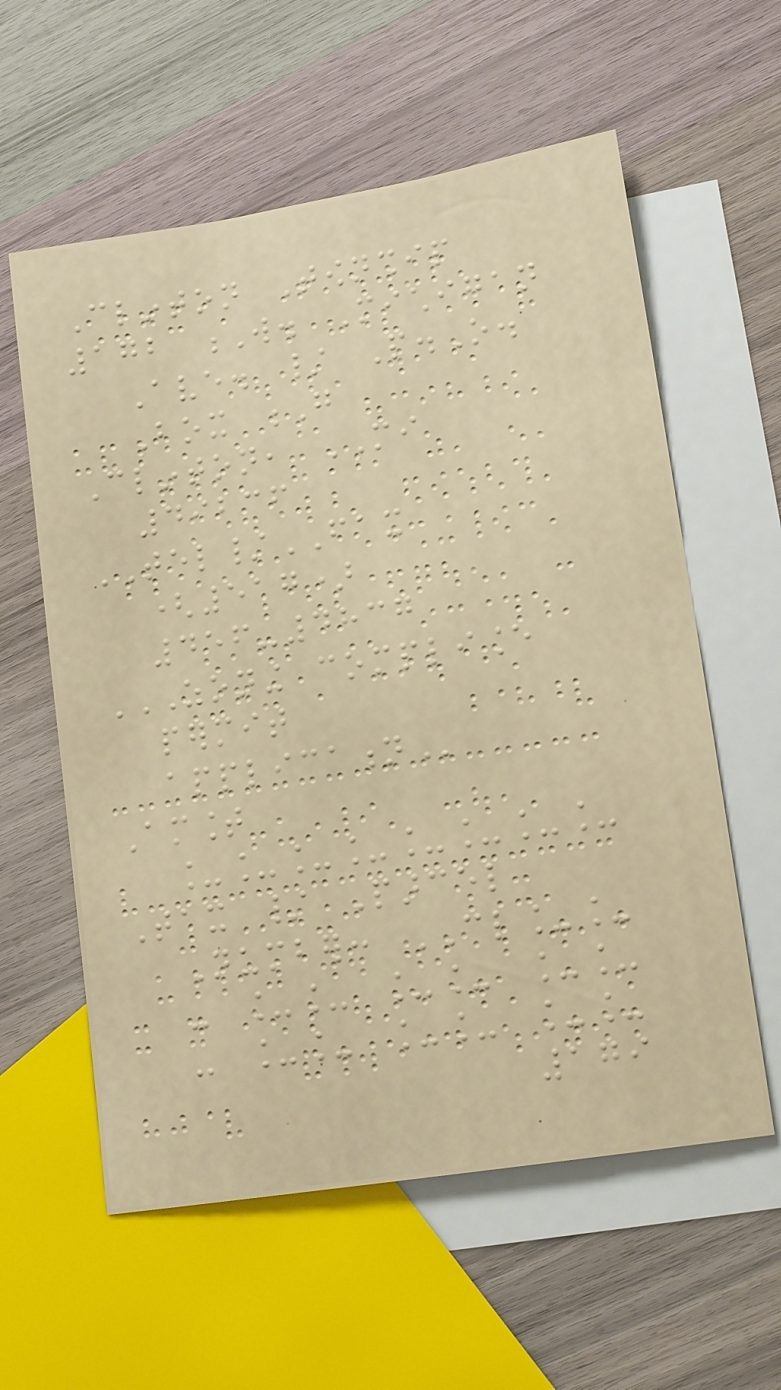Clinton Township
172 W. Michigan
Ave. / P.O.
Box G
Clinton, MI
49236
TEL/FAX
(517)
456-4837
ZONING COMPLIANCE
PERMIT
APPLICATION
Amount
________
Tax / Parcel
Number: CL__
- __ __ __
- __ __ __
179
